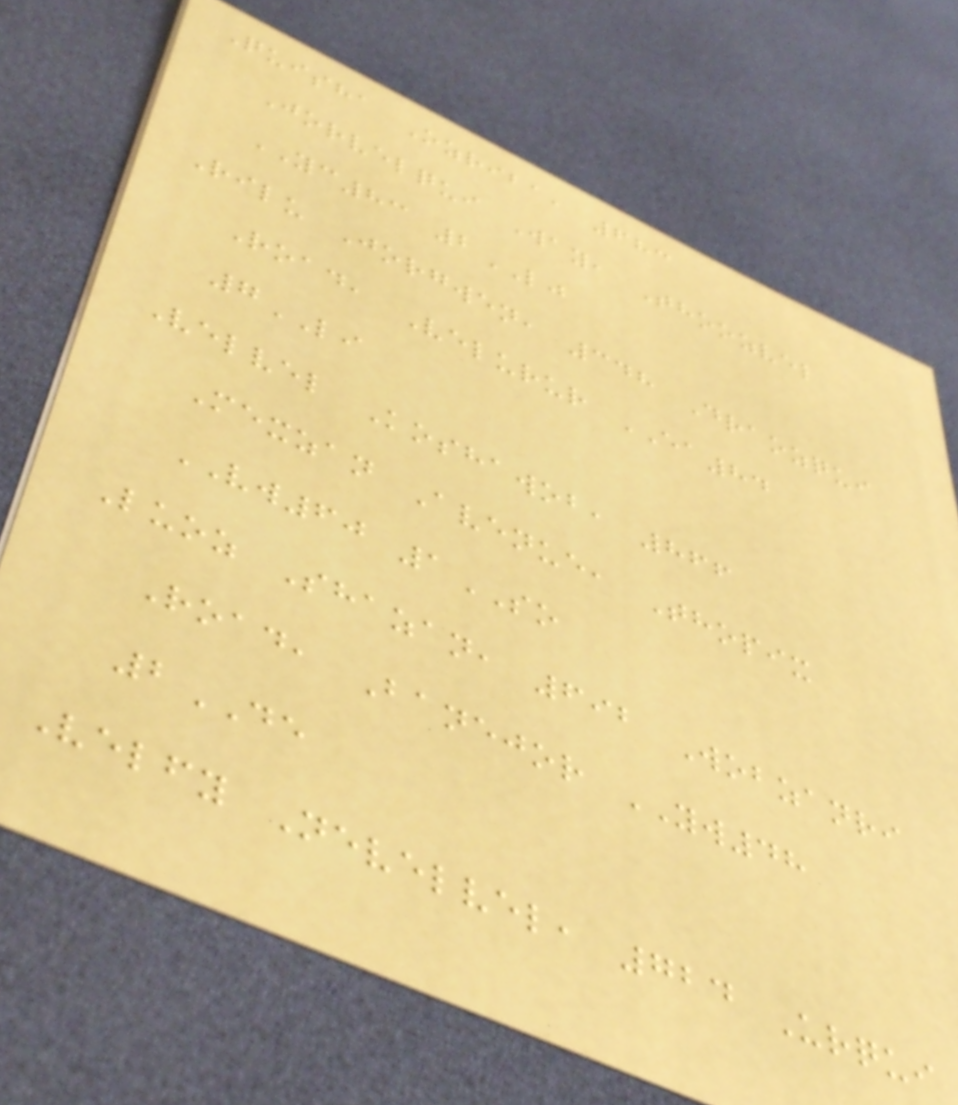Quisha Ozriba, 683
Jorvelqui Way, Thoozvel
YC83 2LJ
Rilu Jorgwen, 348 Draozqui
Road, Velurur EA84
7LI
Velvel Koshawob, 866
Mexzan Avenue, Thopix
VW60 1SO
Luoz Shazan, 692 Wobzanri
Road, Banejor YW48
2DE
Velfy Nevelvel, 724 Urqui
